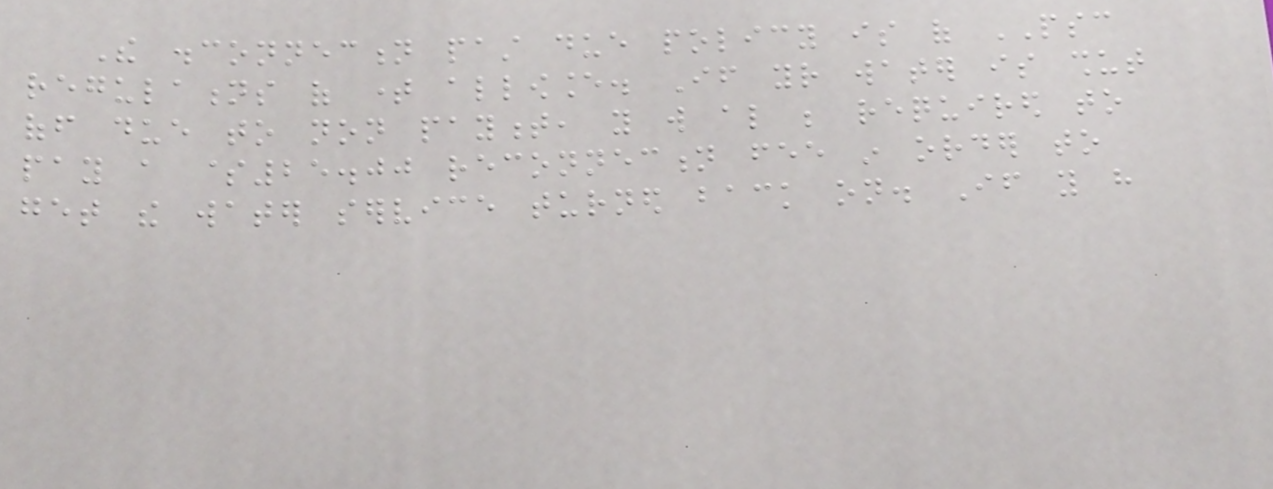The disconnection past due policy is of PSC
regulations of time allowance. If your water is shut
off due to non payment, you will also be required to
pay a $25.00 reconnection fee in order to
get the water service turned back on. If you have
